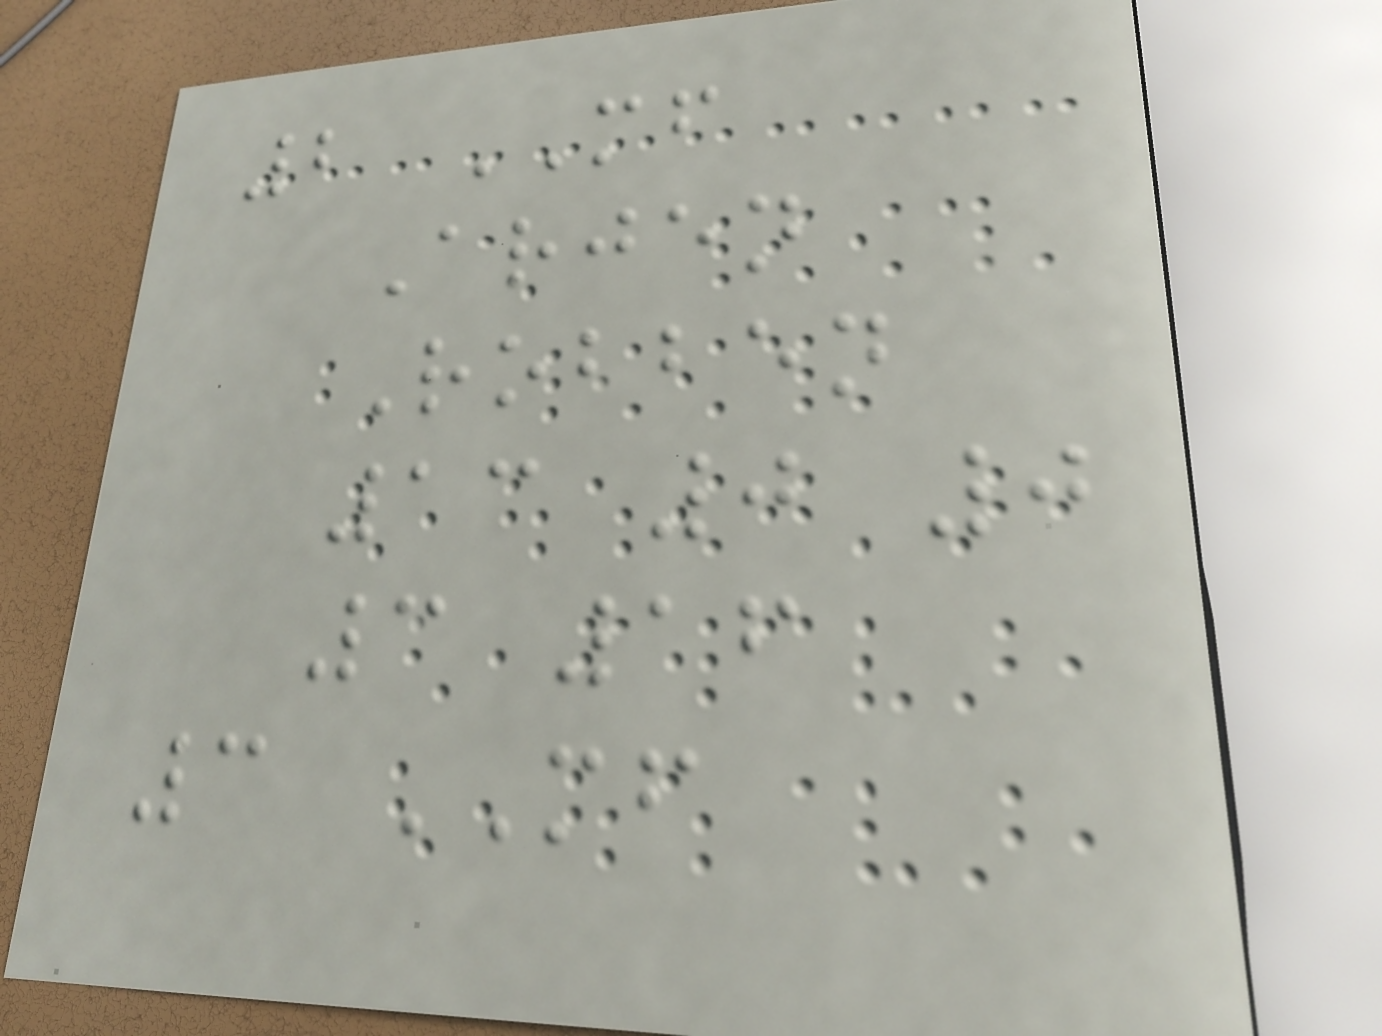2 MF
Arjen
Robben
13 0 0
3 16
3 MF
